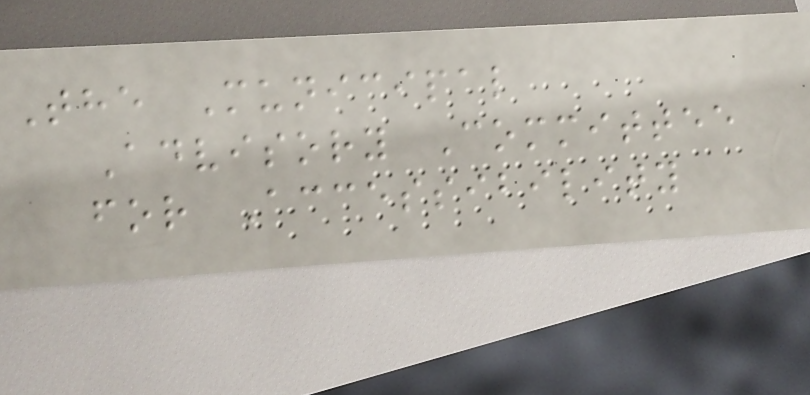The Municipal
Advisory Committee
for Accessibility
